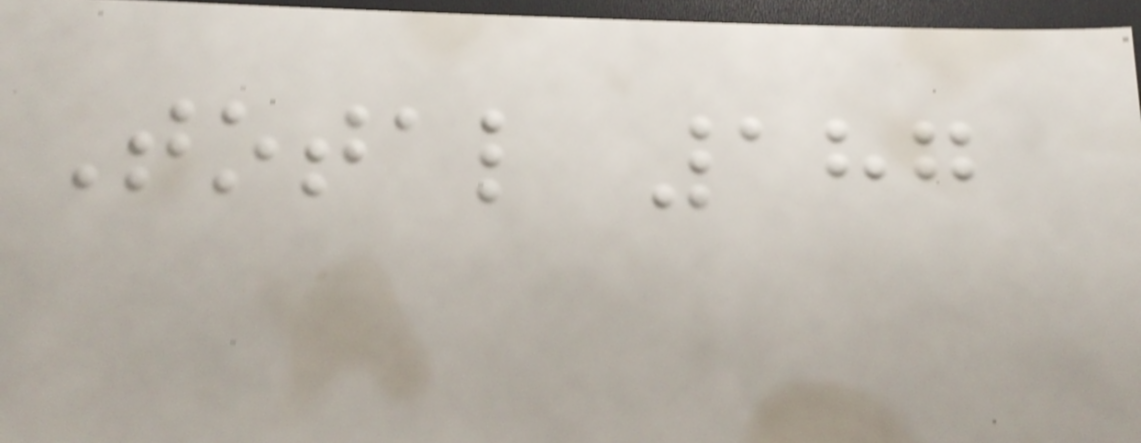Total 187
